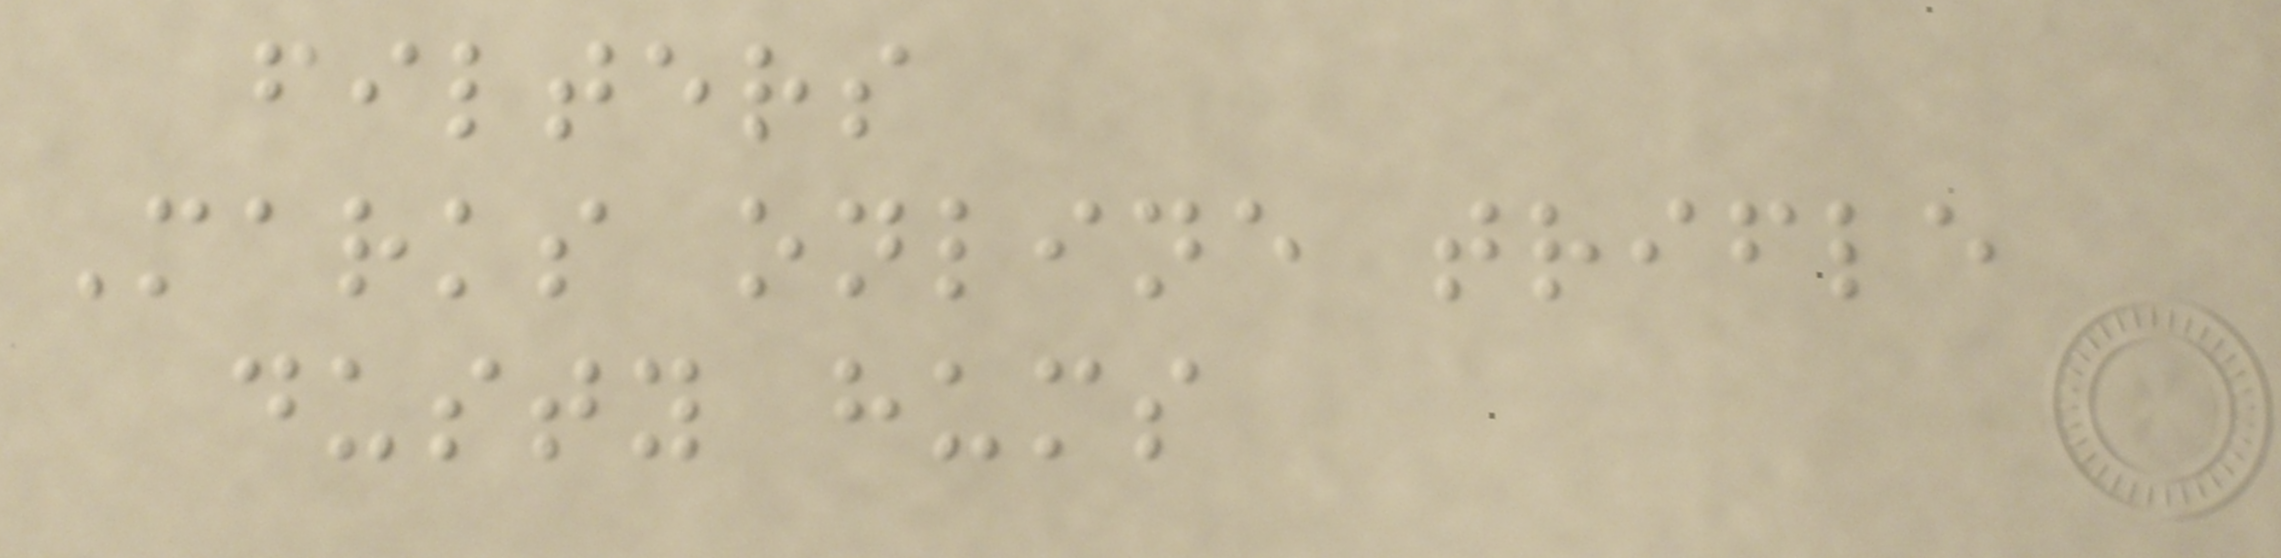filters
Marks online trifle
dusty hums
